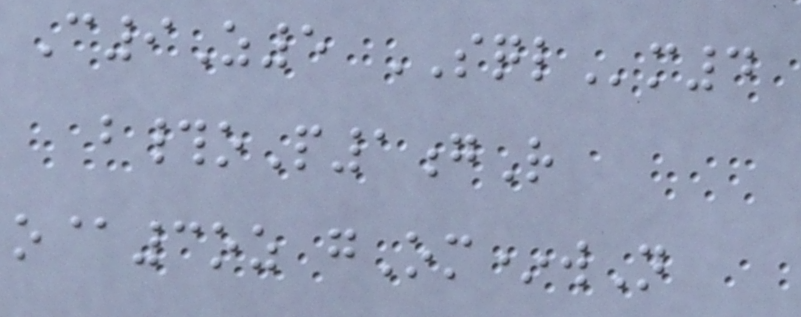C9Z5 SQLm4
b#oP1gR
o@3oz gOm*wN
